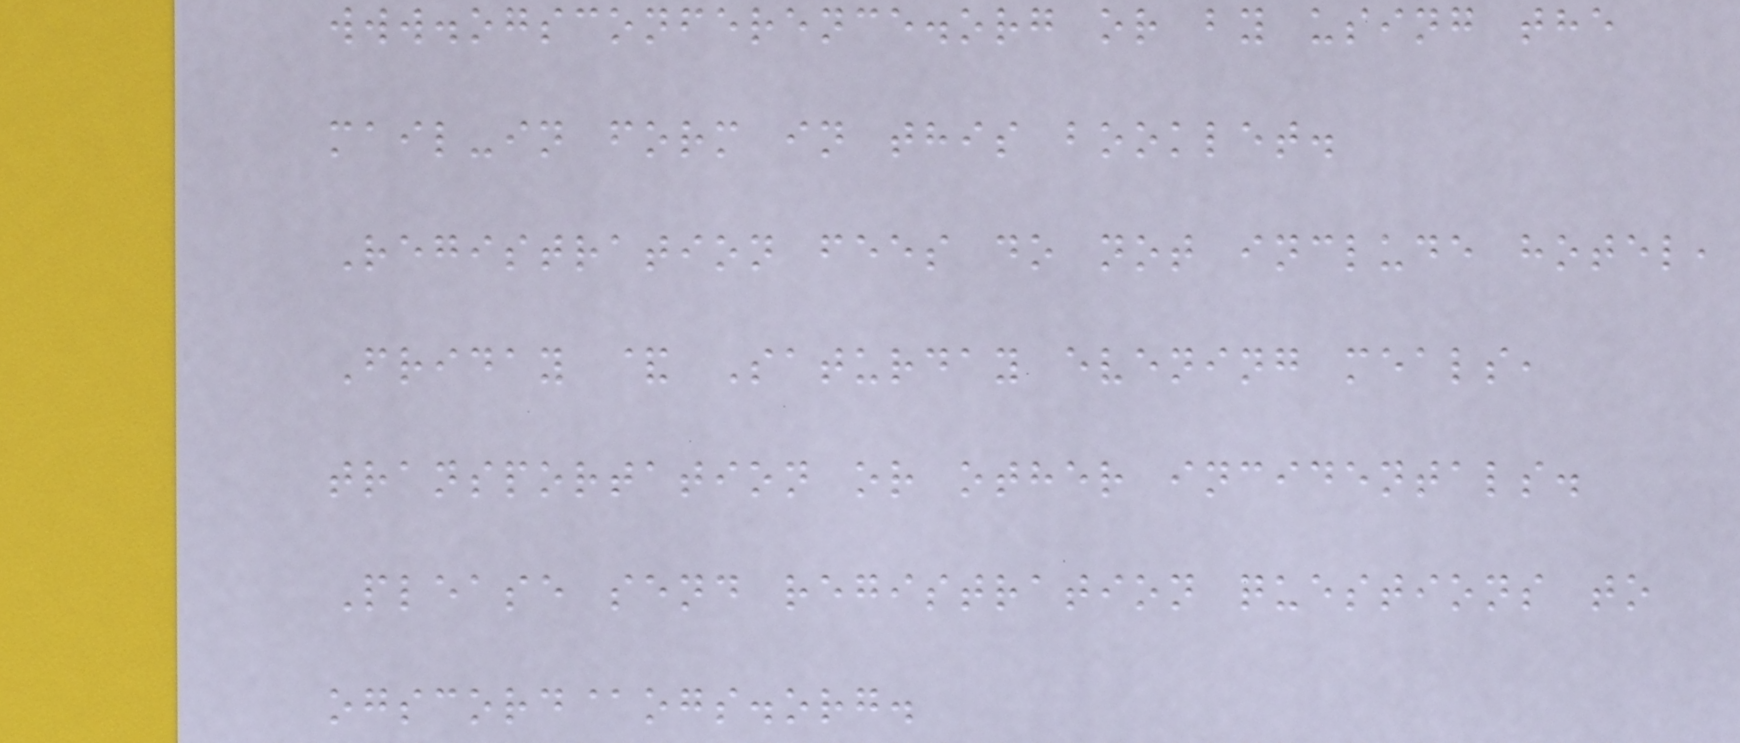www.ogsconference.org or by using the
mail-in form in this booklet.
Registration fees do not include hotel,
Friday & Saturday evening meals,
transportation or other incidentals.
Please send registration questions to
ogscord@ogs.org.
